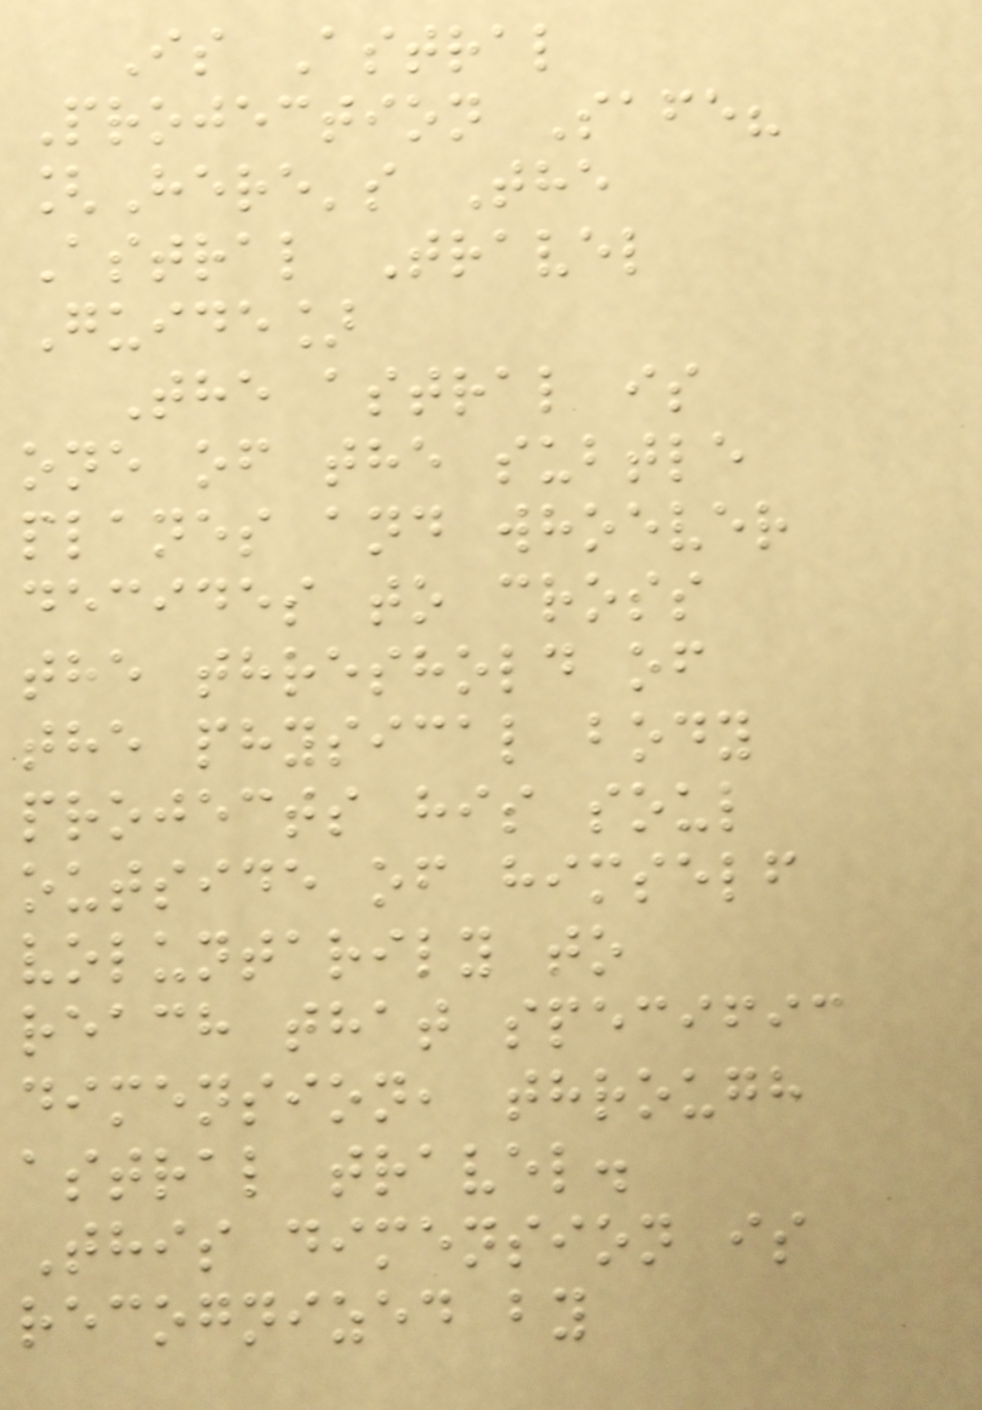Is Astral
Projection Safe?
[Here's The
Astral Travel
Guide]
The astral is
one of the subtle
planes and whoever
decides to cross
the threshold of
the physical body
projects his soul
outside of himself
voluntarily to
reach that specific
dimension, through
astral travel.
This dimension is
recognized by
